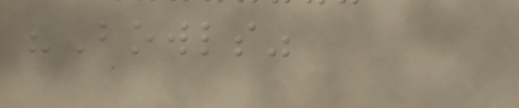"Bowls"
